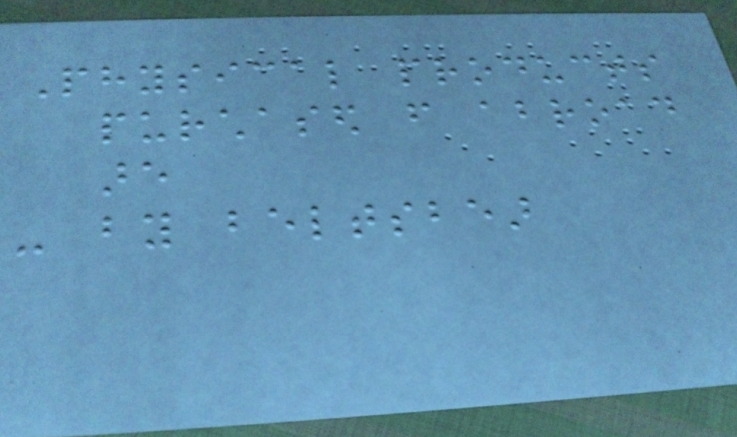Physical products
purchased from abroad
are
- by beltsbear
